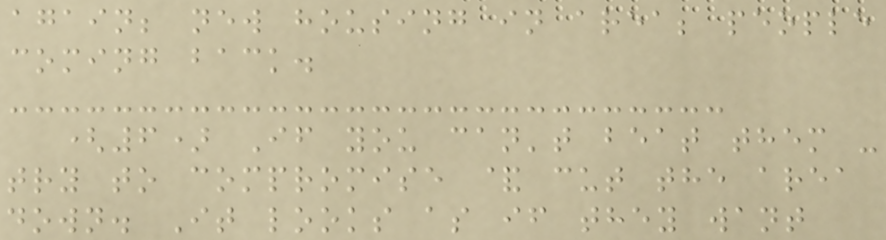again; new housing in area; people
coming back.
(6) If you can't beat them -
try to compromise & cut the area
down. It looks as if they want
